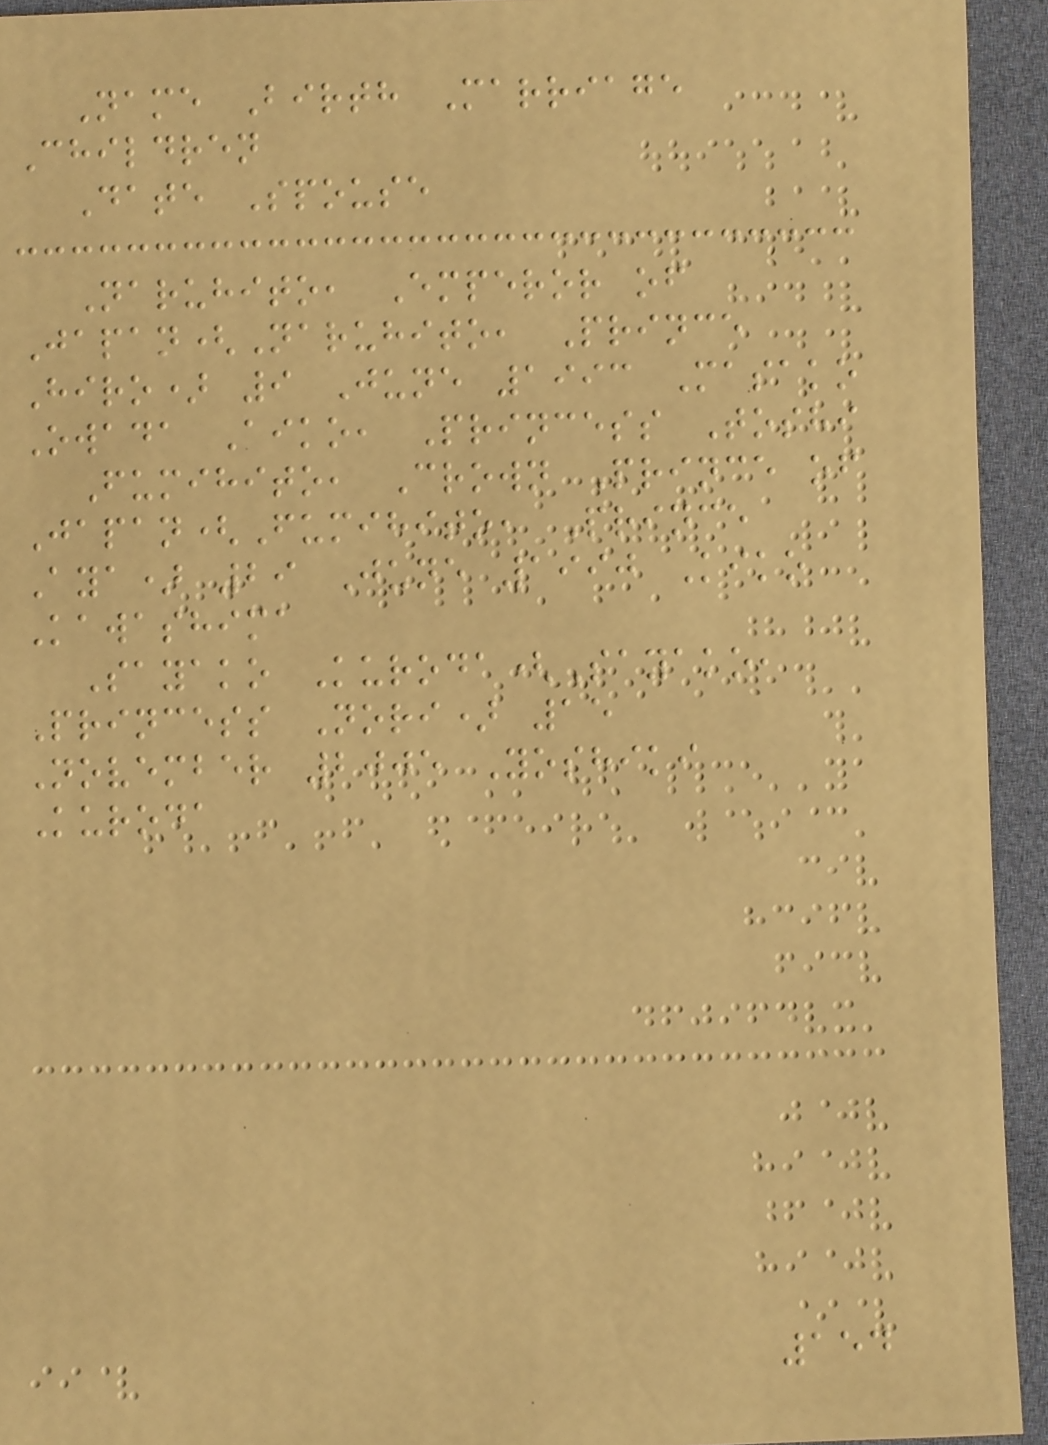Name Birth Marriage
Children
Date Spouse
Naruhito, Emperor of
Japan(Naruhito, Prince
Hiro) 9 June 1993 Masako
Owada Aiko, Princess Toshi
Fumihito, Crown Prince of
Japan(Fumihito, Prince
Aya) 29 June 1990 Kiko
Kawashima
Sayako Kuroda(Sayako,
Princess Nori) 15
November 2005 Yoshiki
Kuroda
154
